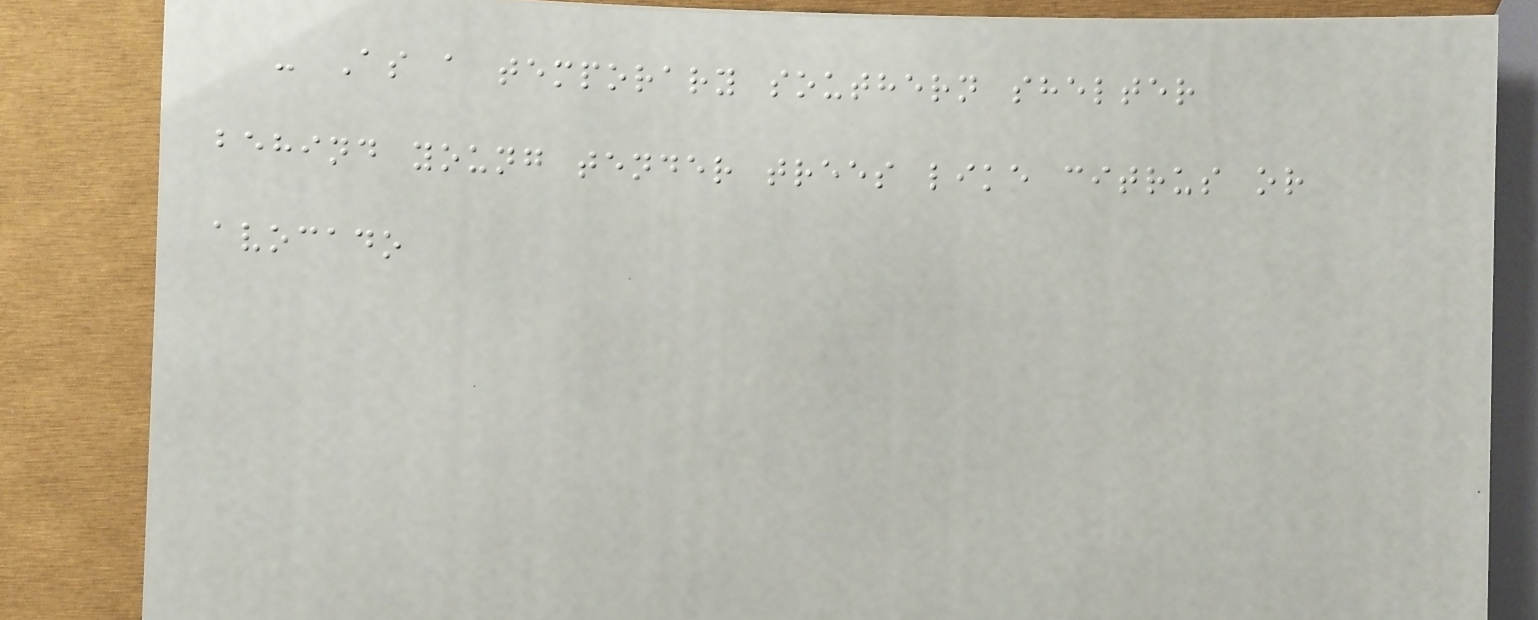- As a temporary southern shelter
behind young tender trees like citrus or
avocado
